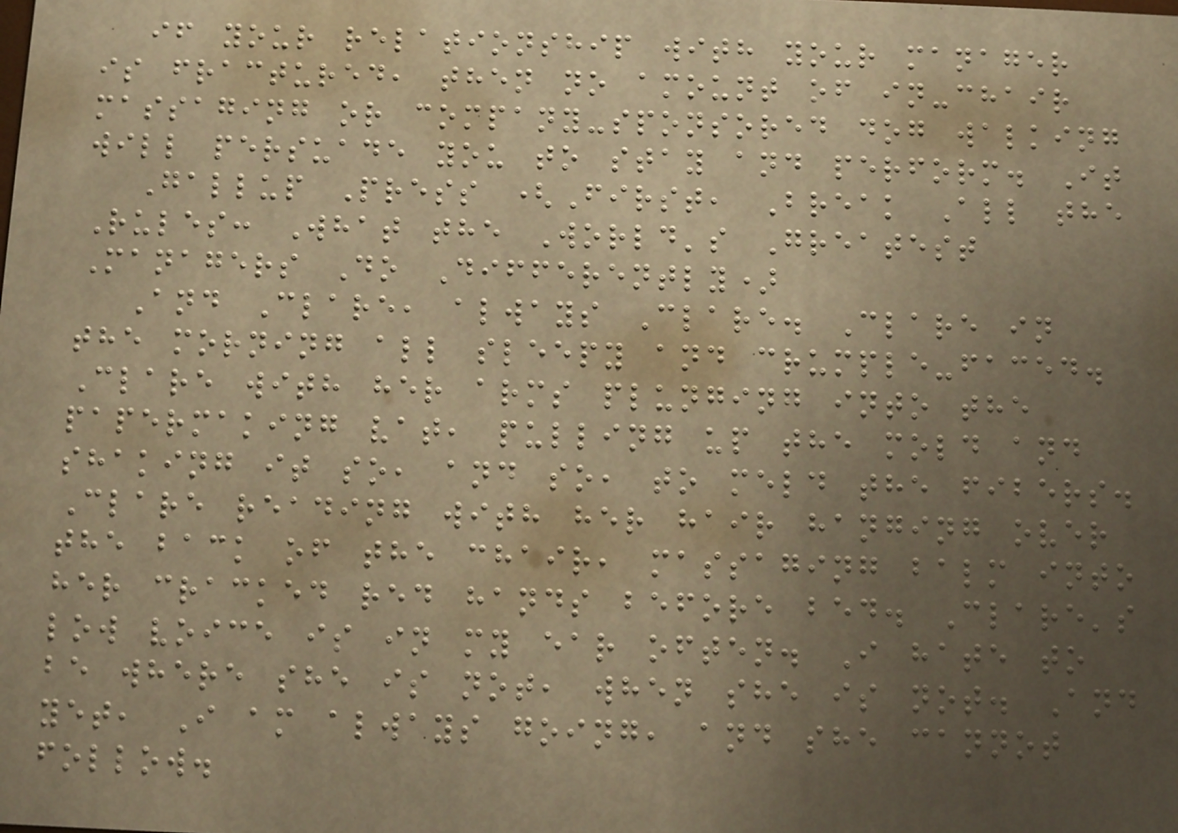if your relationship with your manager
is fractured, then no amount of in-chair
massaging or company-sponsored dog walking
will persuade you to stay and perform. It
Gallup Press (First, Break All the
Rules: What the World's Greatest
Managers Do Differently)
And Clare, always Clare. Clare in
the morning all sleepy and crumple-faced.
Clare with her arms plunging into the
papermaking vat, pulling up the mold and
shaking it so, and so, to meld the fibers.
Clare reading with her hair hanging over
the back of the chair, massaging balm into
her cracked red hands before bed. Clare's
low voice is in my ear often. I hate to
be where she is not, when she is not. And
yet, I am always going, and she cannot
follow.
